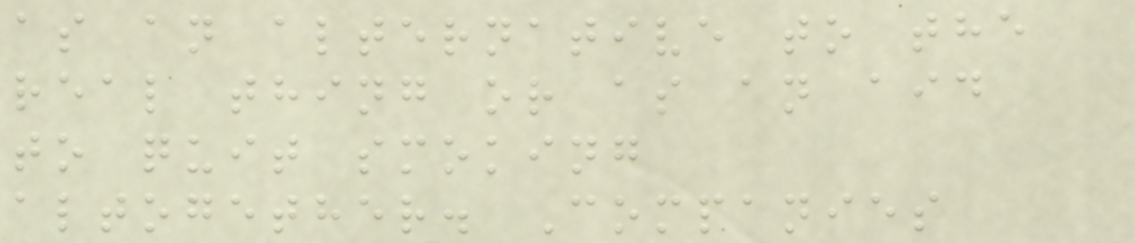as an alternative to the
real thing or as an aid
to quit smoking
altogether. Companies
